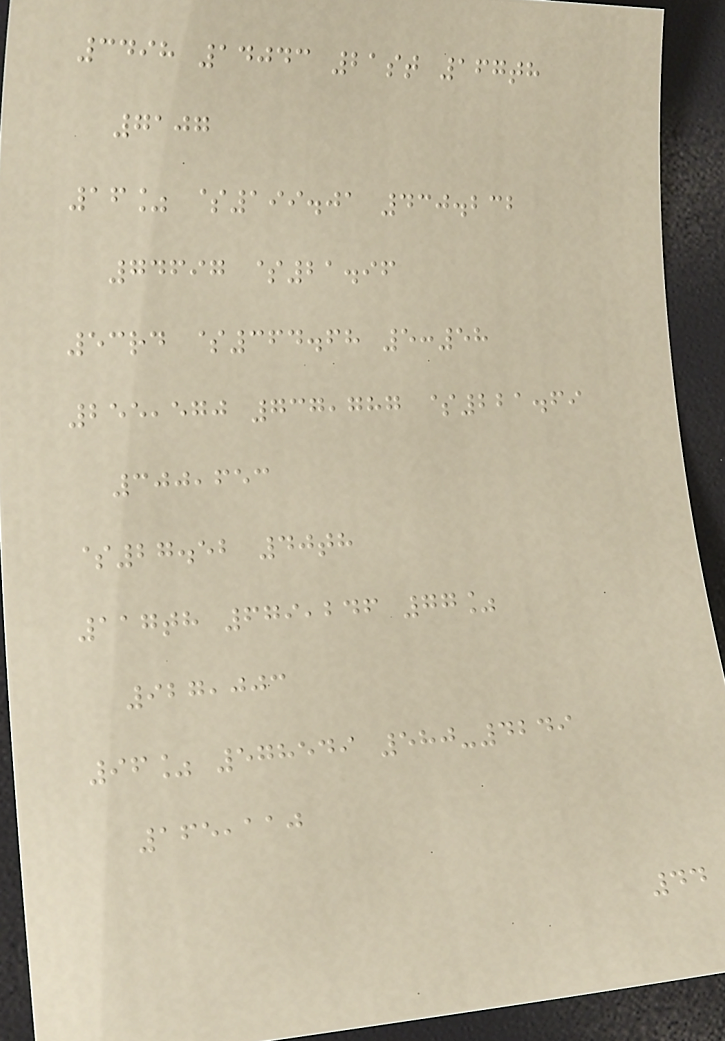3498 14043 21st 167th
7107
16% $199.01 430.232
74697 $21.96
53rd $364.68 5:58
255,570 737,787 $221.69
300,653
$27.52 40th
117th 679,246 77%
927,003
96% 578549 580-4249
165,110
44
